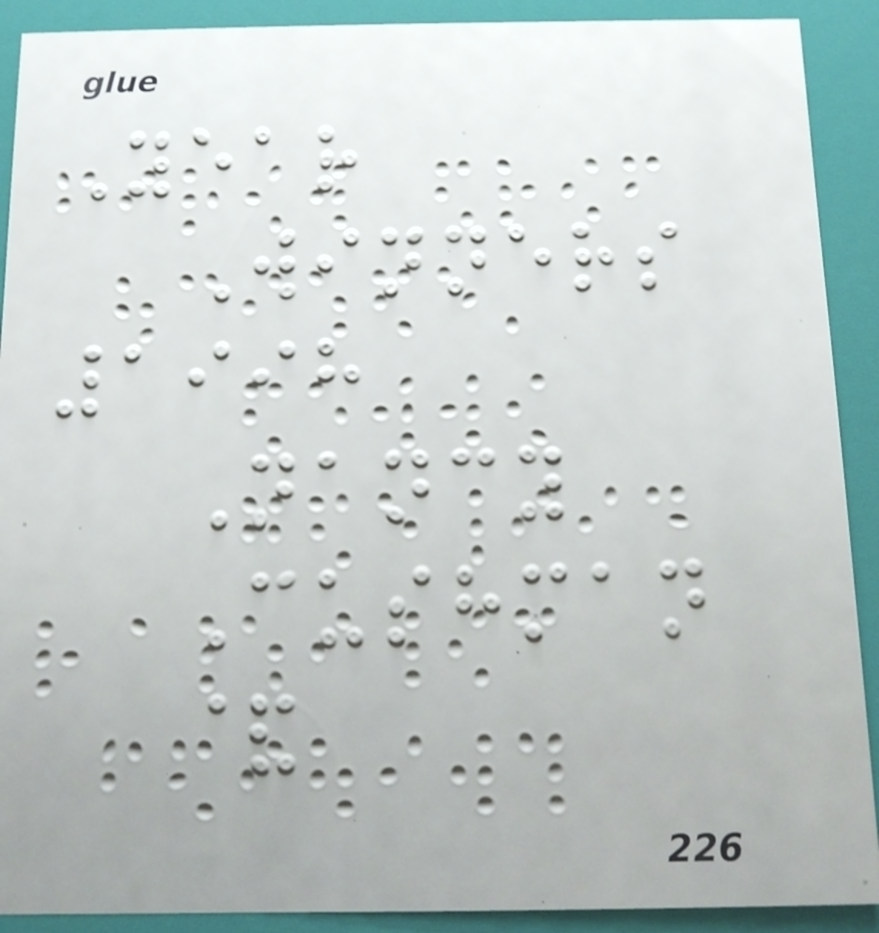Year
Winners
1998
Nancy
Cushman
&
